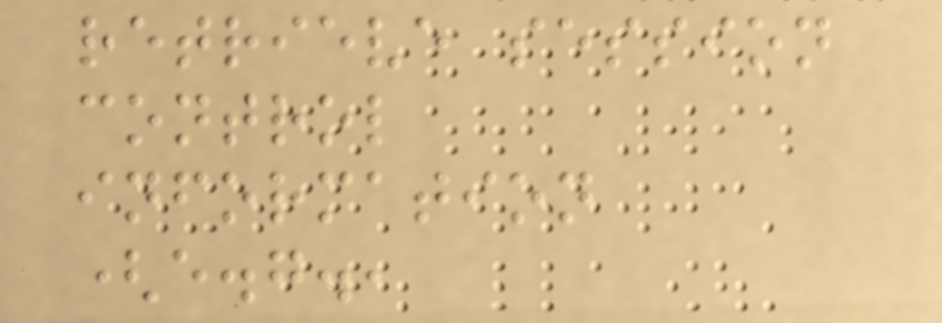retrieve session
control
information
(e.g.,
